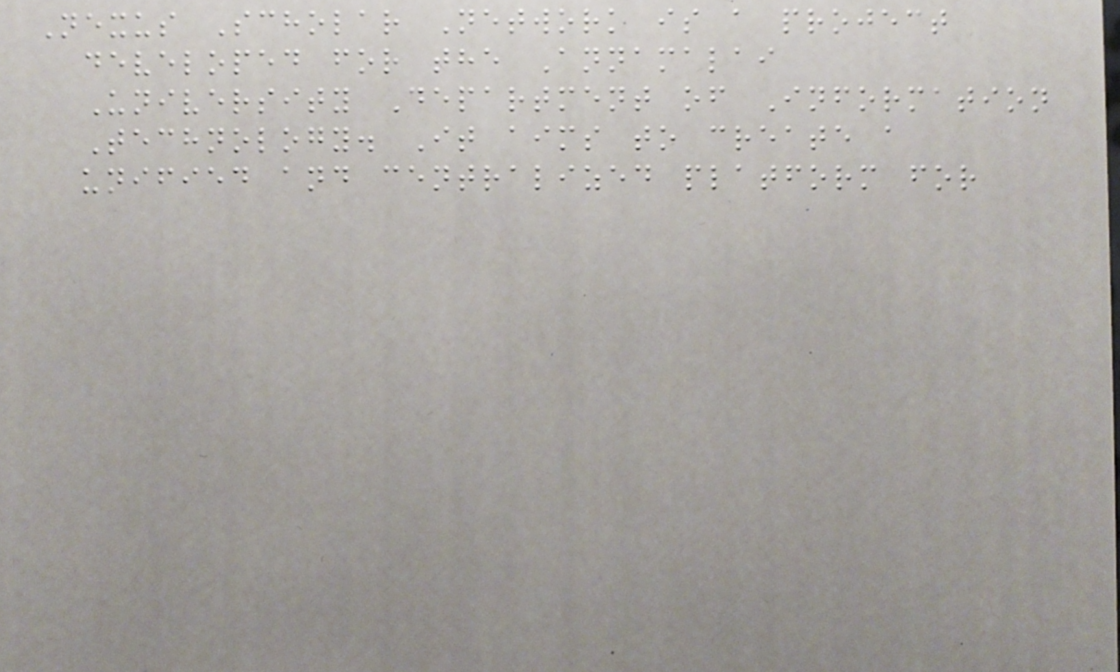Nexus Scholar Network is a project
developed for the Annamalai
University Department of Information
Technology. It aims to create a
unified and centralized platform for
